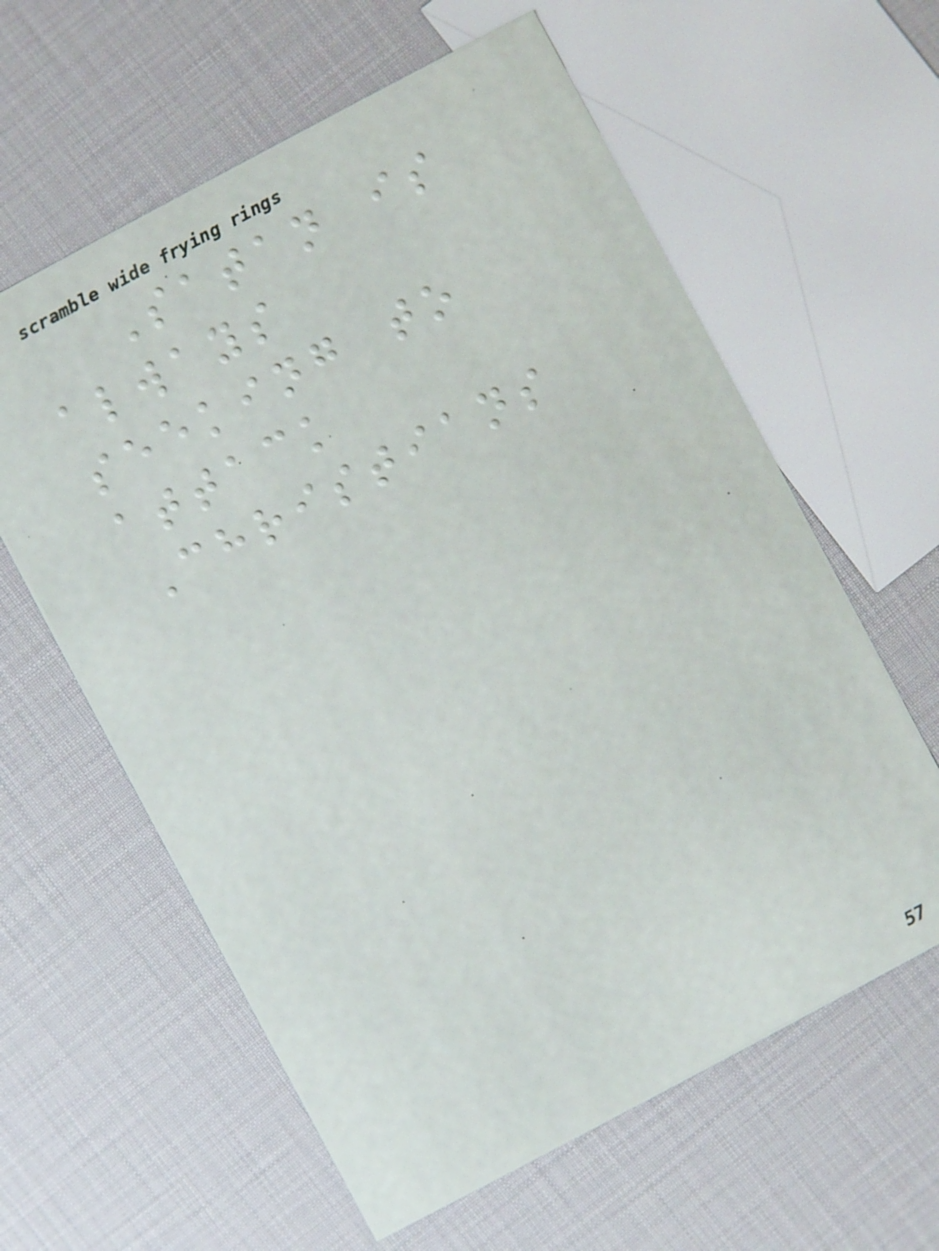Satan is
always
seeking to
attack
Christians
